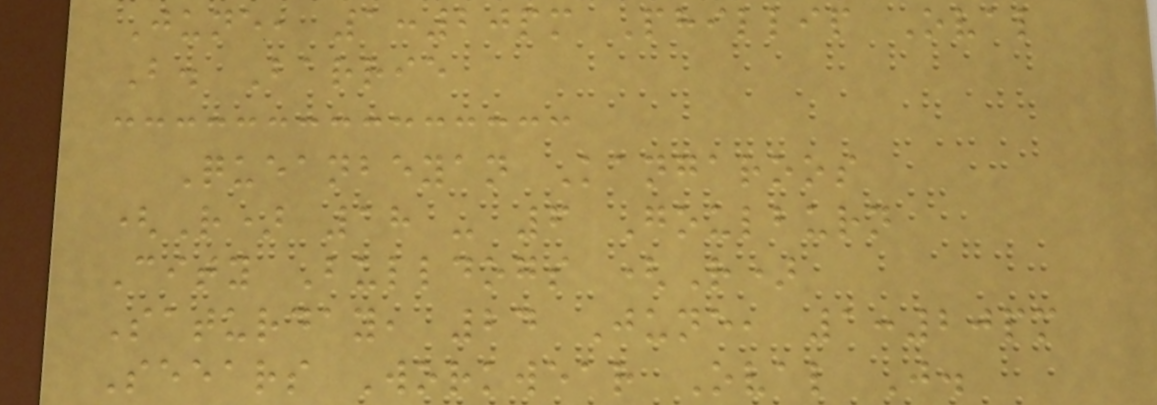June, 1:20pm Phillip Oval
B. Barrie
Queanbeyan Kangaroos
(R) 18 - 6 Goulburn
City Bulldogs (R)
Saturday, 24 June, 1:20pm
Seears Workwear Oval J.
